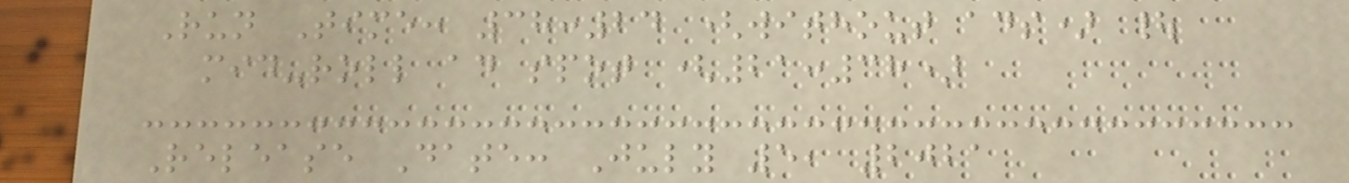Run Time: 38:24 (without ads) |
mid-roll ad spot (21:38)
Release Date: July 5, 2021
